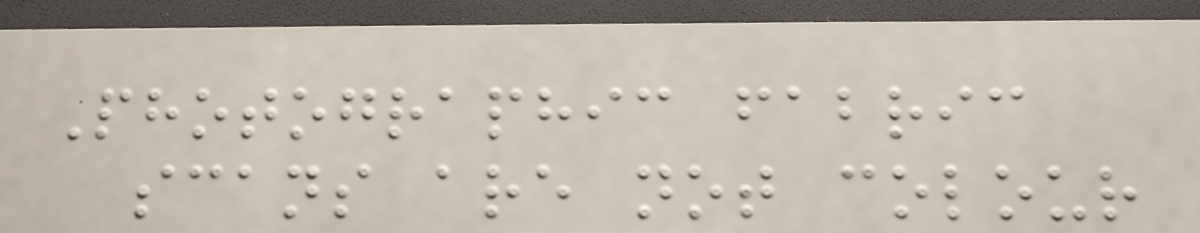Photographic fabric
scans are not colour
